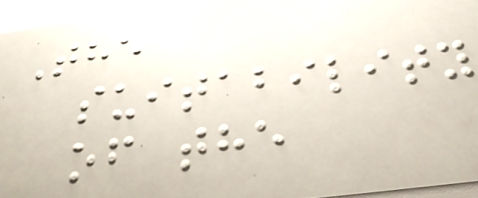The
suitability
of the
